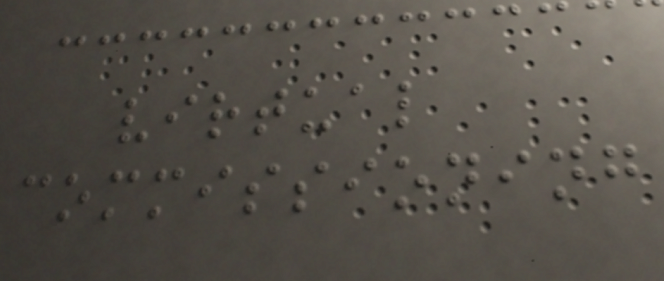virtual
commissioning
